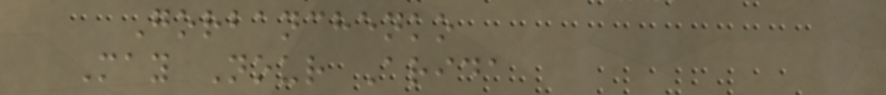Gorbanchenko
May Nour Arida
